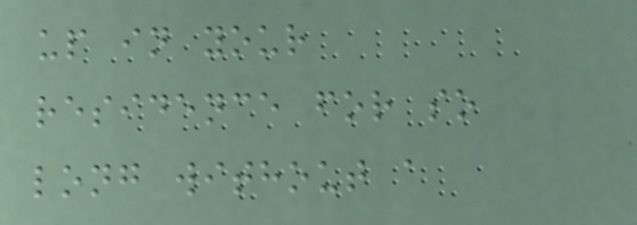up in your
residence for so
long without a
